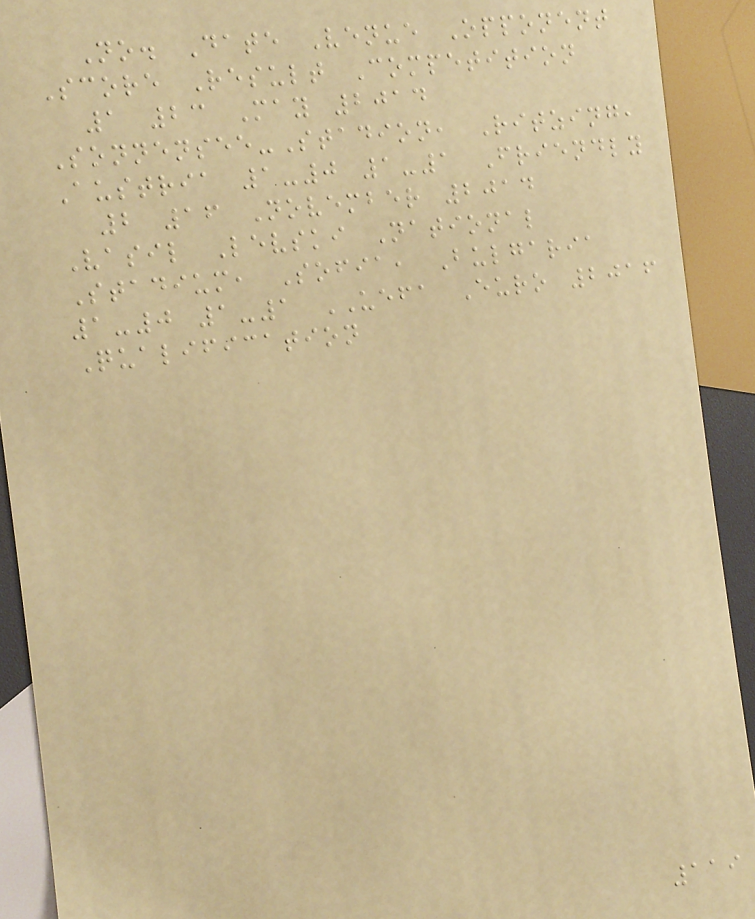No. Date Venue Opponent
Score Result Competition
1 23 May 2014
Sonnensee-Stadion, Ritzing,
Austria 1-0 1-1 Friendly
2 16 November 2014
Vasil Levski National
Stadium, Sofia, Bulgaria
1-0 1-1 UEFA Euro 2016
Qualification
119
